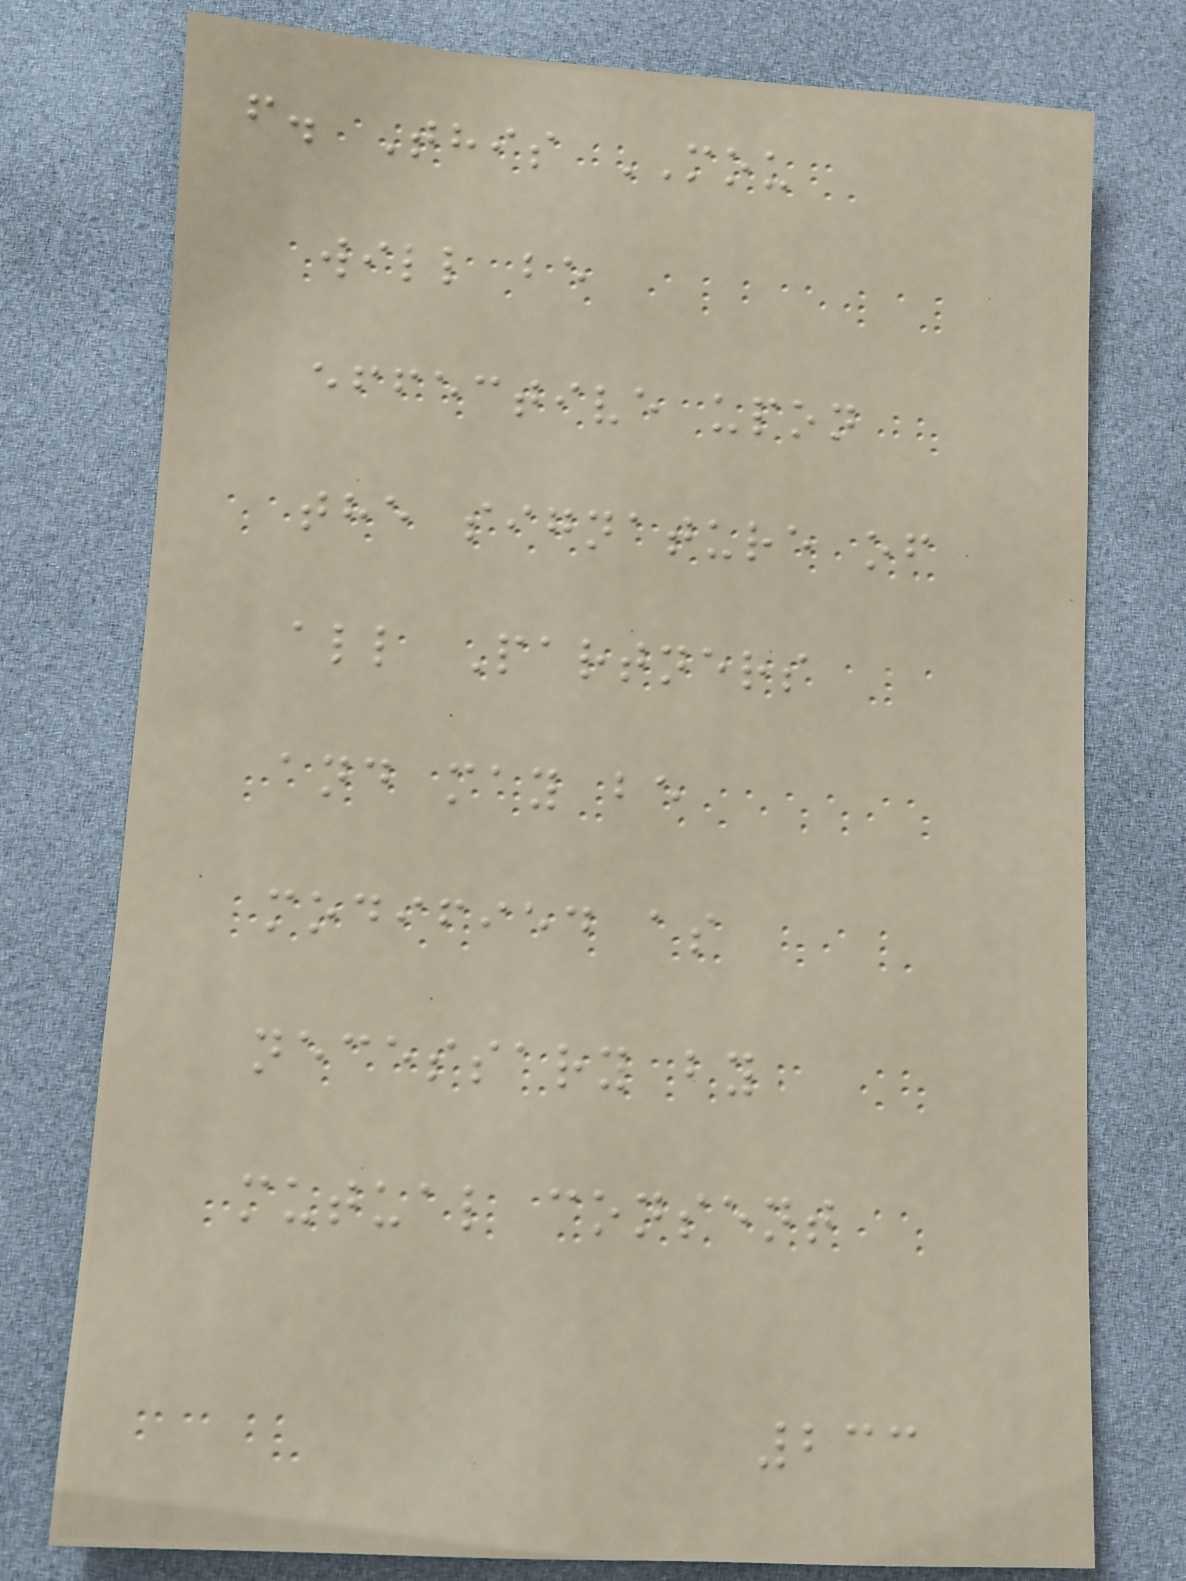f. This MOU
will be
effective upon
the signature of
all Partners
and may be
modified as
necessary by
mutual consent
233
